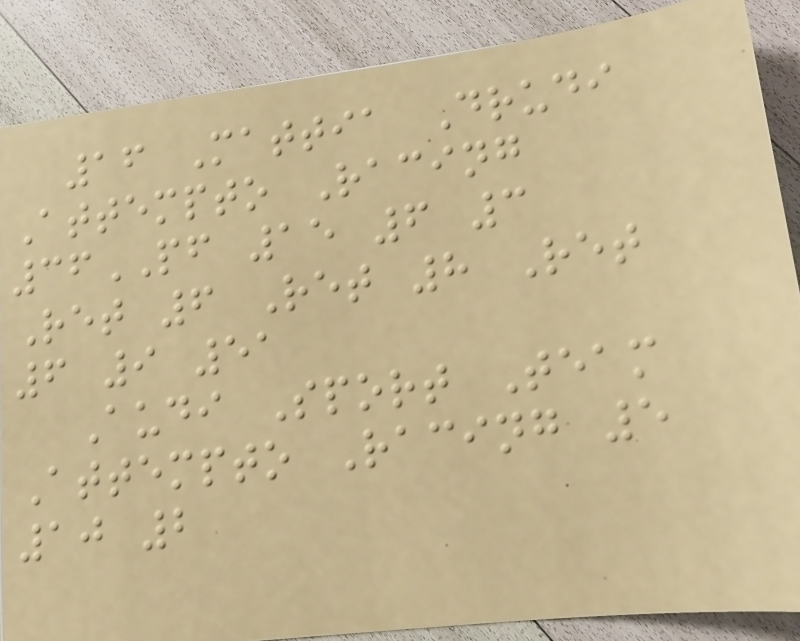16 Mattia Drudi
Attempto Racing
36PF 15 6 3
Ret 6 Ret 8 Ret
6 9 51
Audi Sport Team
Attempto Racing 5
10 2
